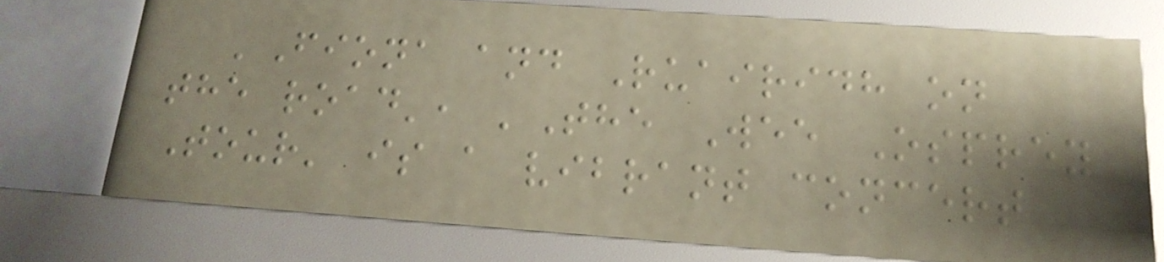'Fiona and Ruairidh on
the road', 'The Wee Osprey
Tour' is a vibrant concert
